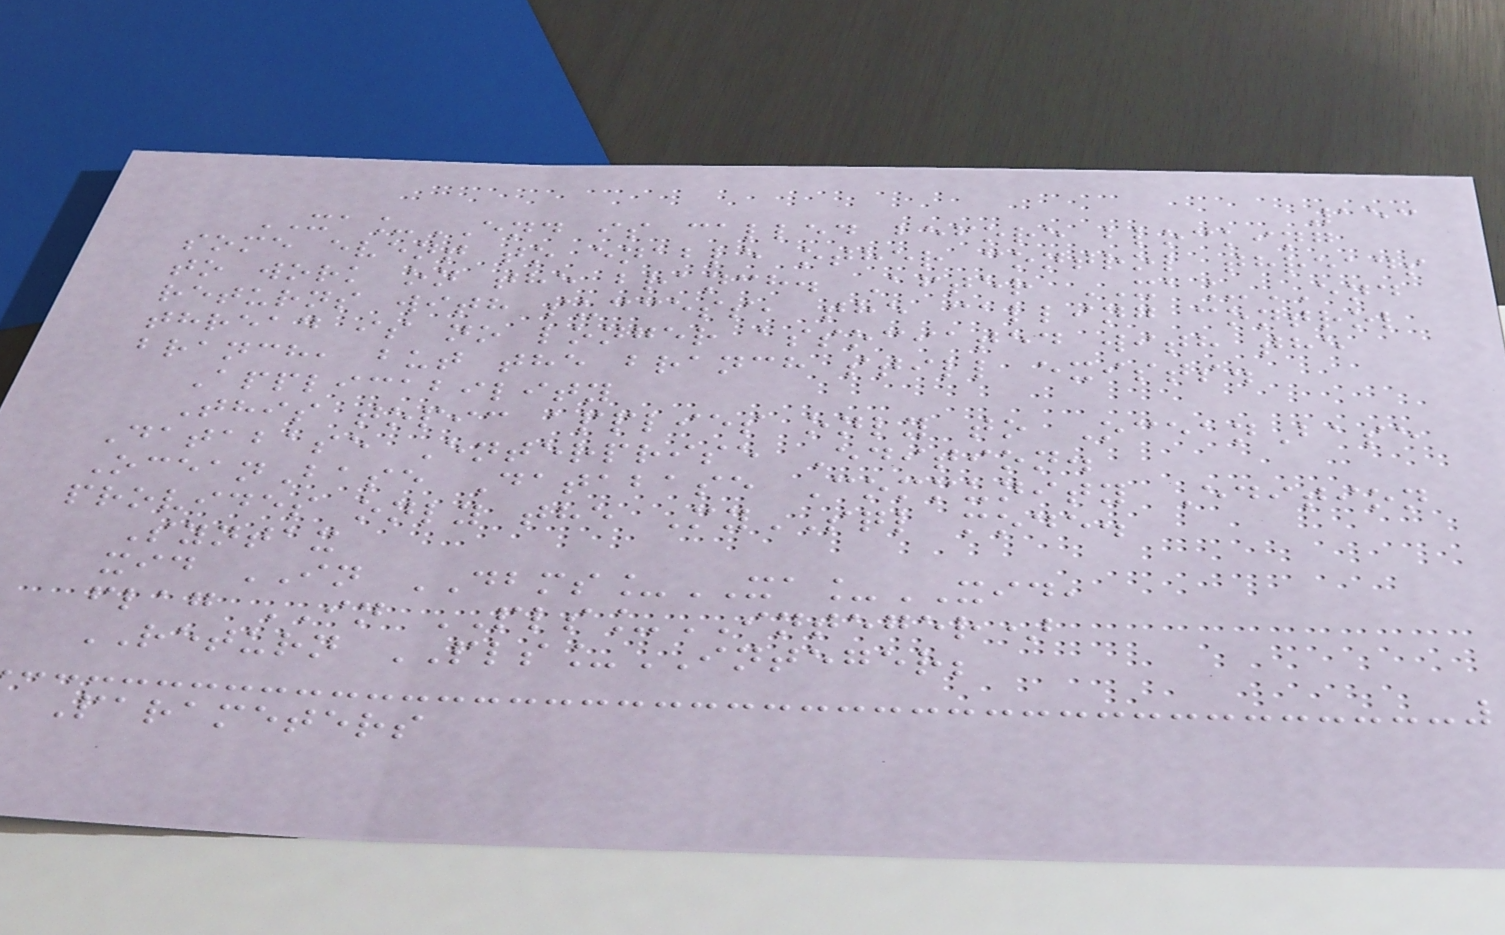153
XA_END is called before blocking
some event to enable other control threads
to work on the branch. After XA_END
returns with success, the calling control
thread is no longer associated with the
branch, but the branch still exists.
Applicability
This topic applies only to OceanBase
Database Enterprise Edition.
OceanBase Database Community Edition
provides only the MySQL mode.
Syntax
xid IN DBMS_XA_XID,
flag IN PLS_INTEGER)
RETURN PLS_INTEGER;
Parameters
